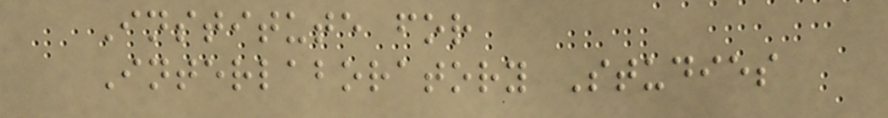Institute for
Interlaboratory Studies
